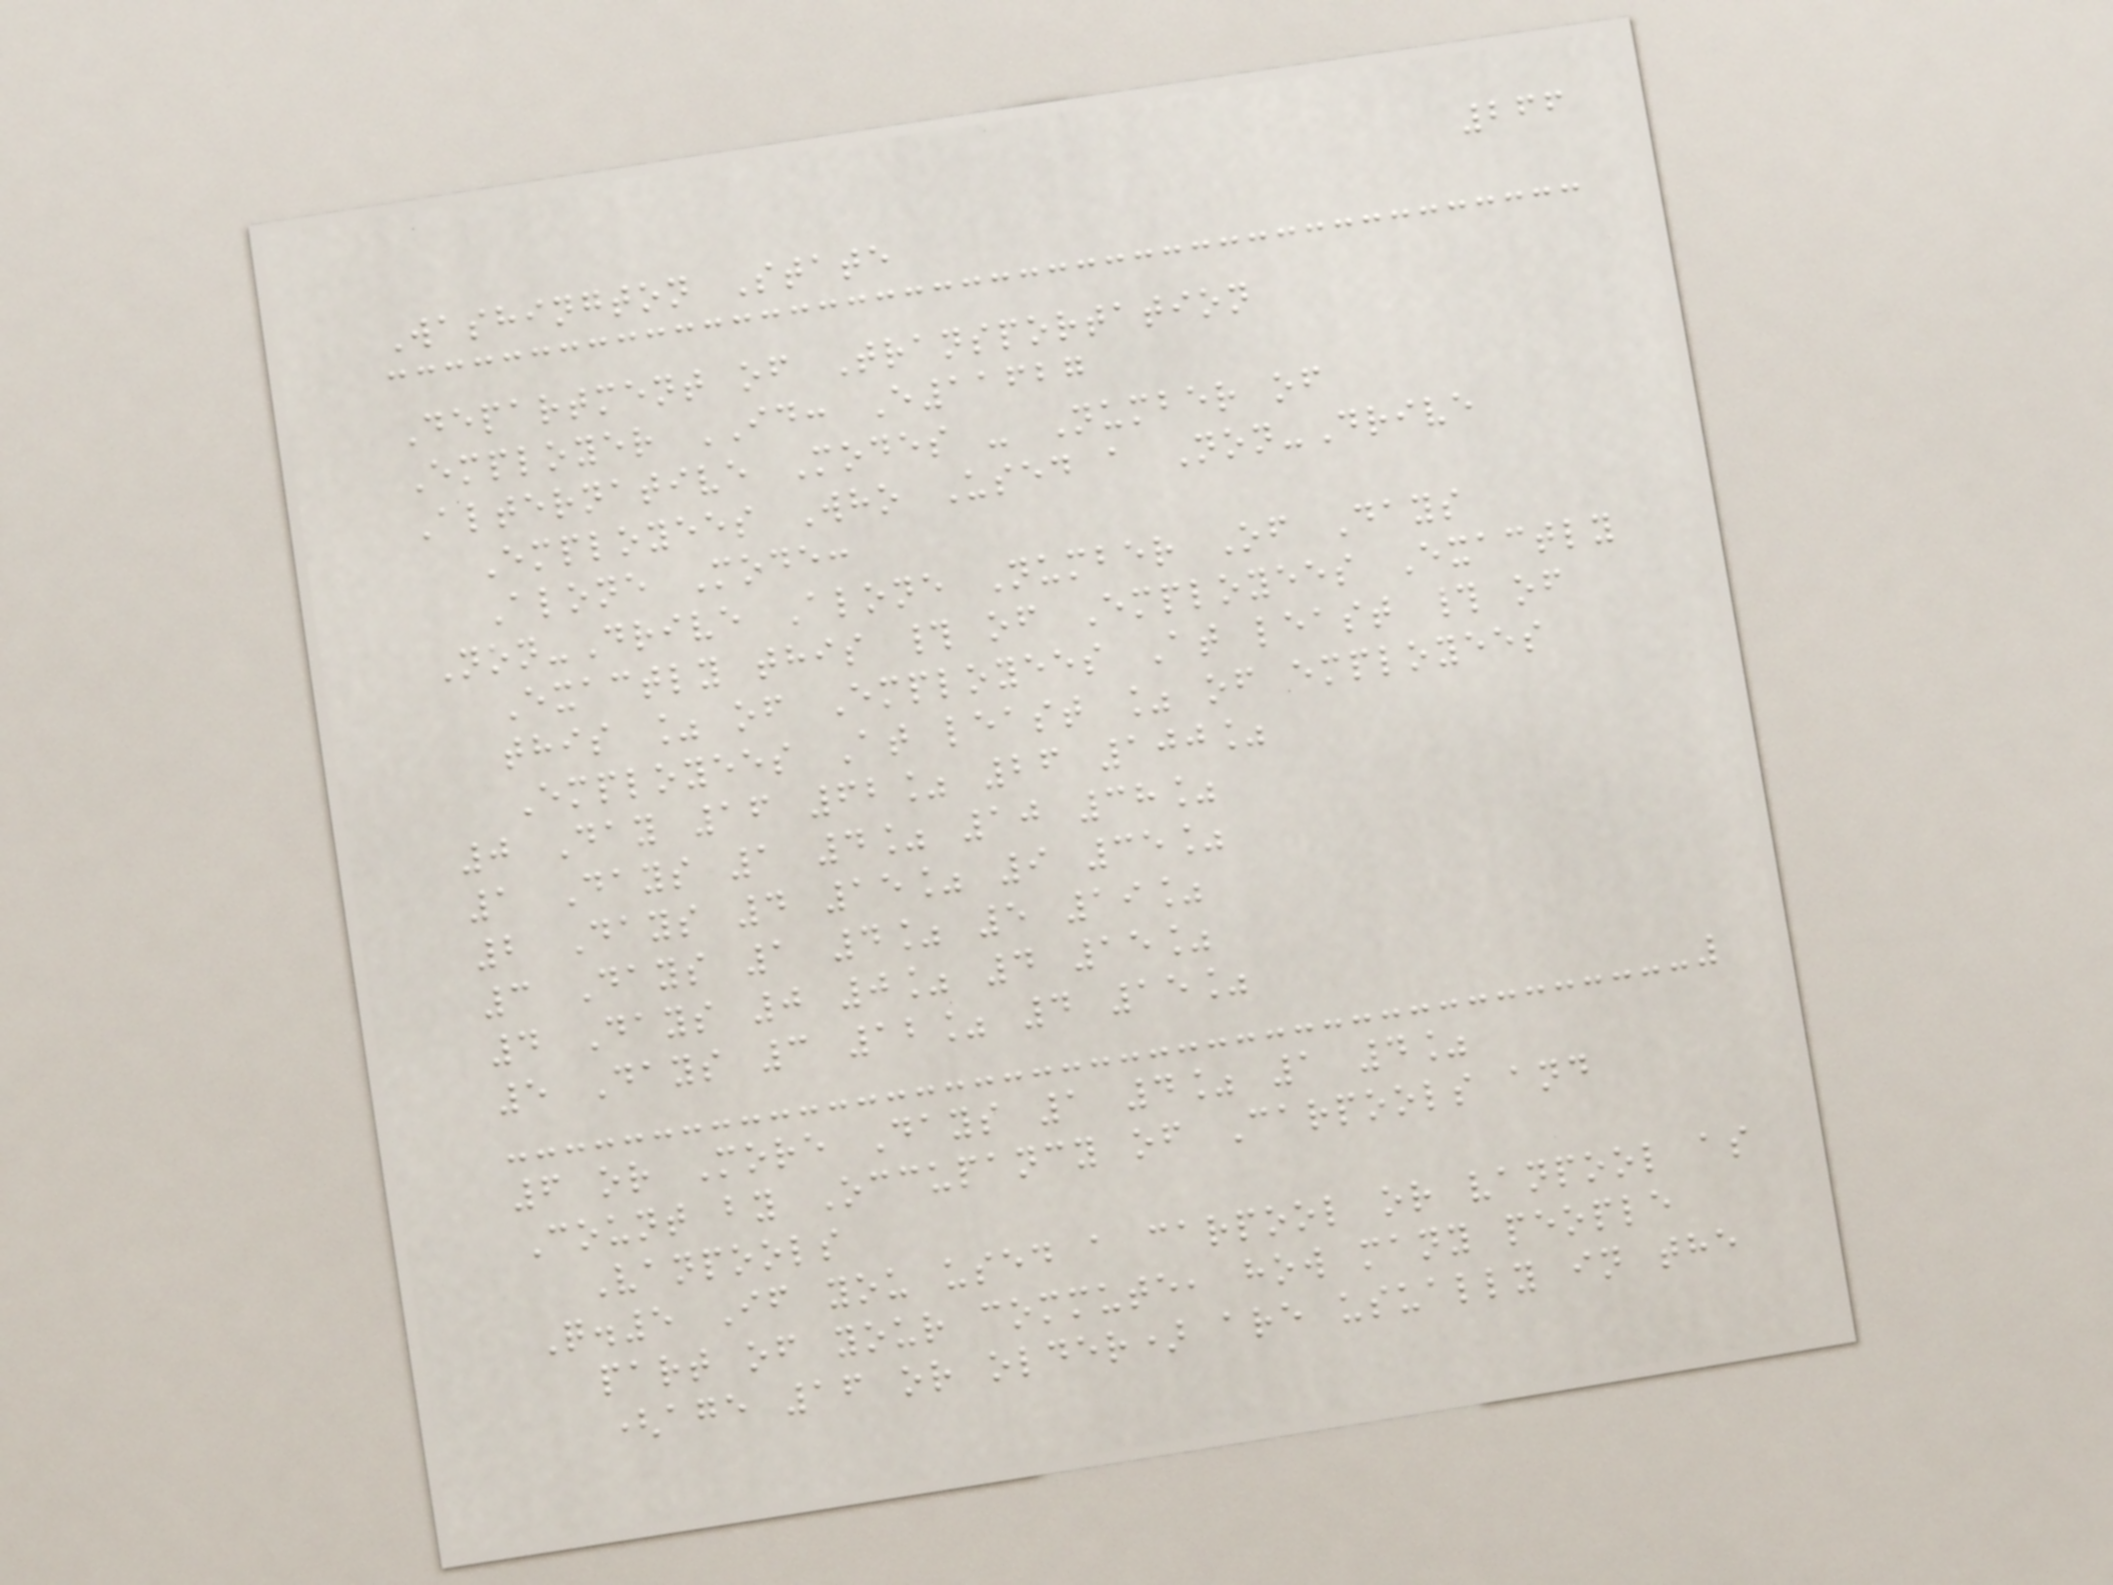266
Washington State
Department of Transportation
Employer ID: E11627
Alternative Modes - Number of
Employees Who Used a Non-Drive
Alone Mode:
Non-Drive Alone Number Of Days
Exactly this # of Employees Exactly
this % of Employees At least # of
Employees At least % of employees
0 Day 16 62% 26 100%
1 Days 1 4% 10 38%
2 Days 4 15% 9 35%
3 Days 1 4% 5 19%
4 Days 0 0% 4 15%
5 Days 3 12% 4 15%
6 or More Days 1 4% 1 4%
Count by Occupancy of Carpools and
Vanpools
Q.5 If you used a carpool or vanpool as
part of your commute, how many people
(age 16 or older) are usually in the
